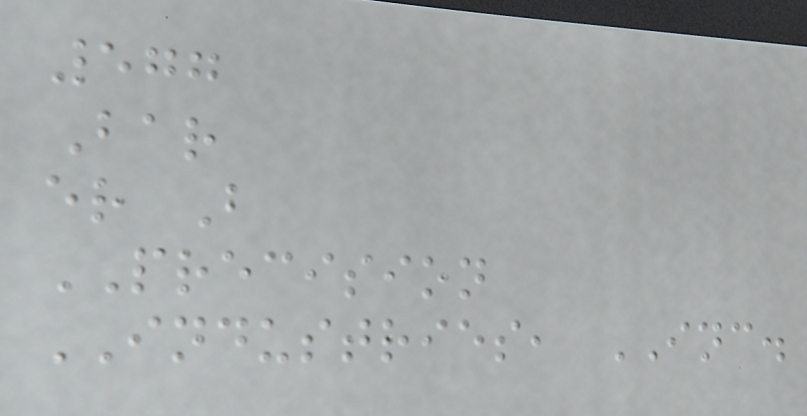577
Bar
er B
PRECISION
INDUSTRIES, INC.
